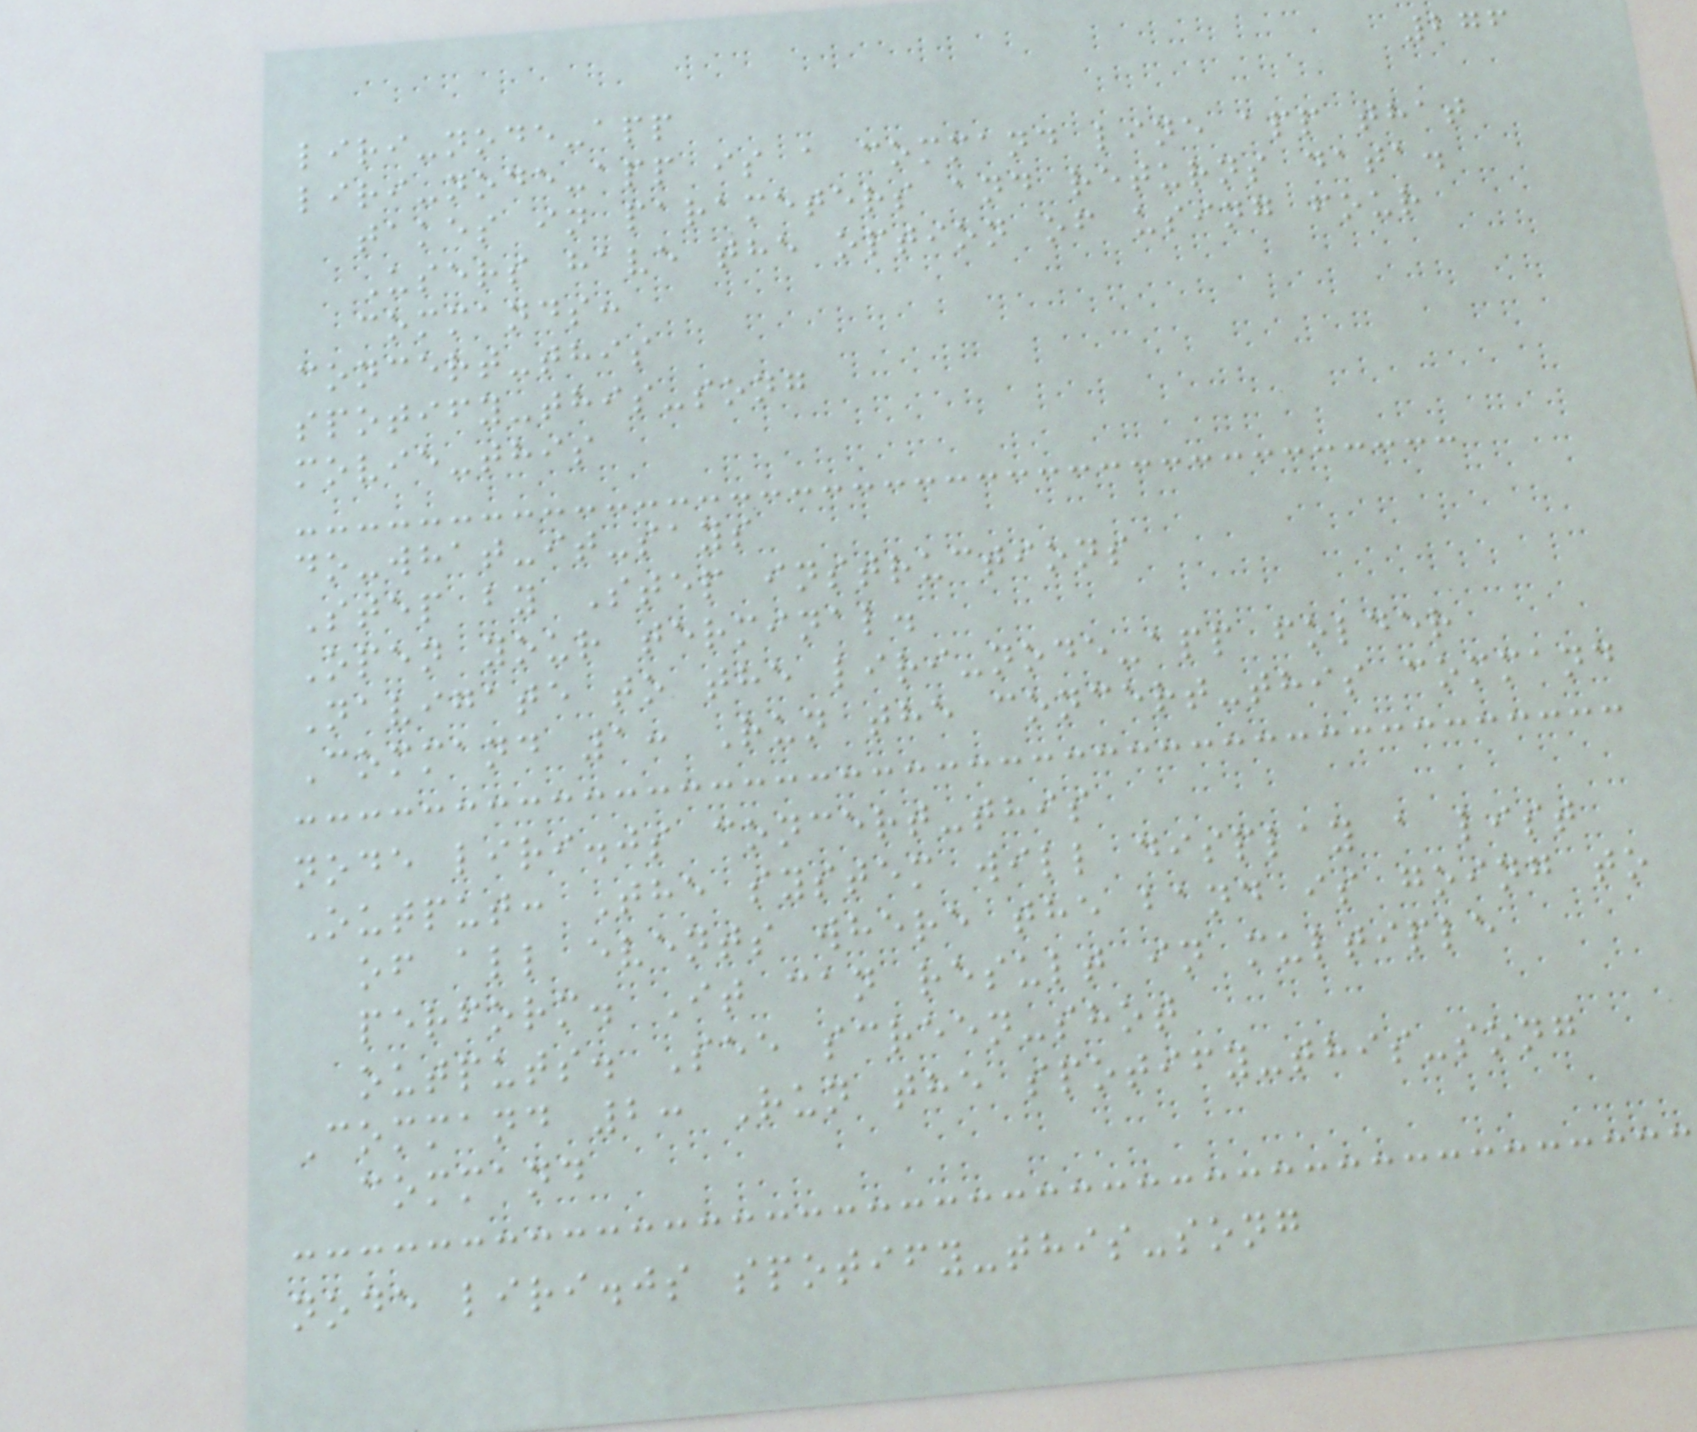276
liri-node-app
liri-node-app is a command line app that
takes in parameters and returns data.
Users have the option of using four
commands:
concert-this
spotify-this-song
movie-this
do-what-it-says
Step by Step instructions
Open your terminal.
Navigate to the liri-node-app folder
Command 1: Run the concert-this command
node liri.js concert-this
Output: The system will display a list
of all events where the band is going to
perform. It can result in multiple
outputs. See screen-shot
Command 2: Run the spotify-this-song
command
node liri.js spotify-this-song
